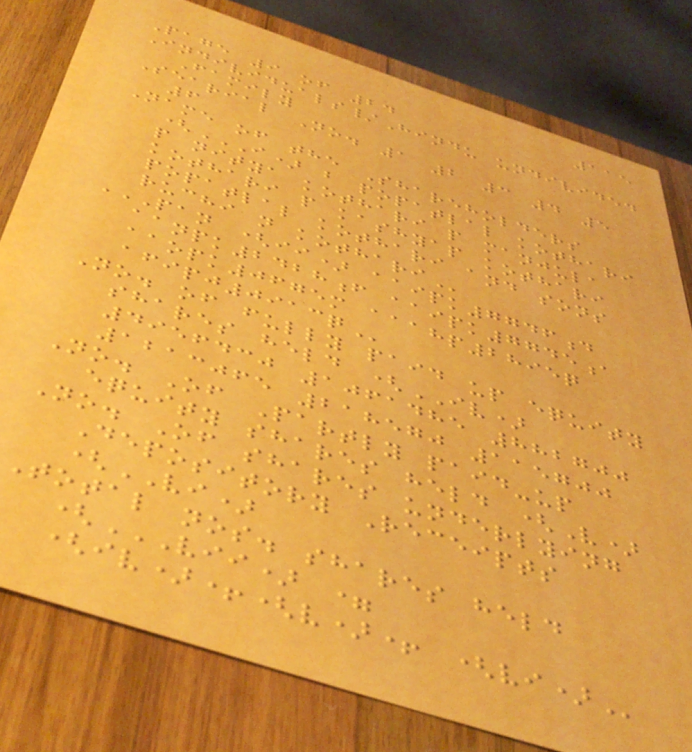115
Page 9 of 24
Individuals/Hindu undivided
Family
Searial No. 1 2 3 4 5
6
Name of the Shareholders
(I) B POPATLAL KOTHARI
P NITYA KOTHARI P MANJULA
KOTHARI P KASHYAP KOTHARI
POPATLAL KOTHARI AND SONS
RUCHI N KOTHARI
PAN (II) AAIPK7746D
AANPK2428F AAIPK7745A
AAOPK0675M AAAHP2895Q
AFIPJ0913Q
No. of fully paid up equity
shares held (IV)
4956430 1061485 882700
1213065 218570 115700
No. Of Partly paid-up
equity shares held (V)
No. Of shares underlying
Depository Receipts
(VI)
Total nos. shares held
(VII) =
(IV)+(V)+ (VI)
